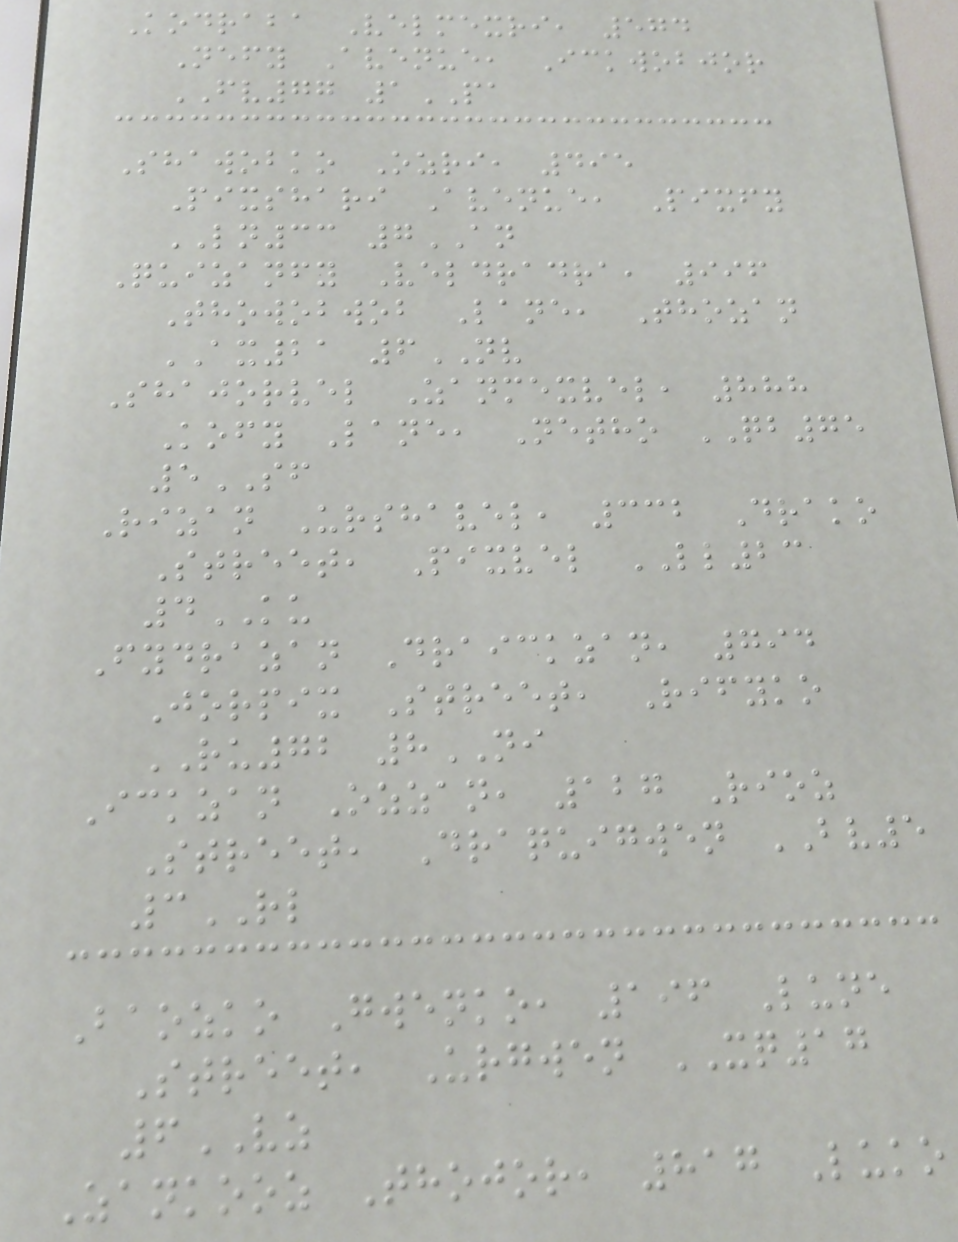Kodraba Velmexri, 574
Nefy Avenue, Ickwobjor
FV77 1PA
Shawobko Ozri, 495
Pixshari Avenue, Pixfy
LN33 7AN
Quizanfy Veldradra, 996
Thowobwob Lane, Thozan
AX21 6NV
Shajorvel Zanmexvel, 888
Kofy Lane, Netho QB75
5SF
Rizan Urshavel, 332 Drako
Street, Pixvel LL23
4KU
Fydrazan Draickzan, 794
Jorpix Street, Rifyko
RU72 8NI
Ickzan Ozzan, 127 Rioz
Street, Draquigwen BV5
3RL
Baozko Gwenko, 196 Lune
Street, Urgwen XQ17
6VZ
Zankooz Thojor, 817 Luko
